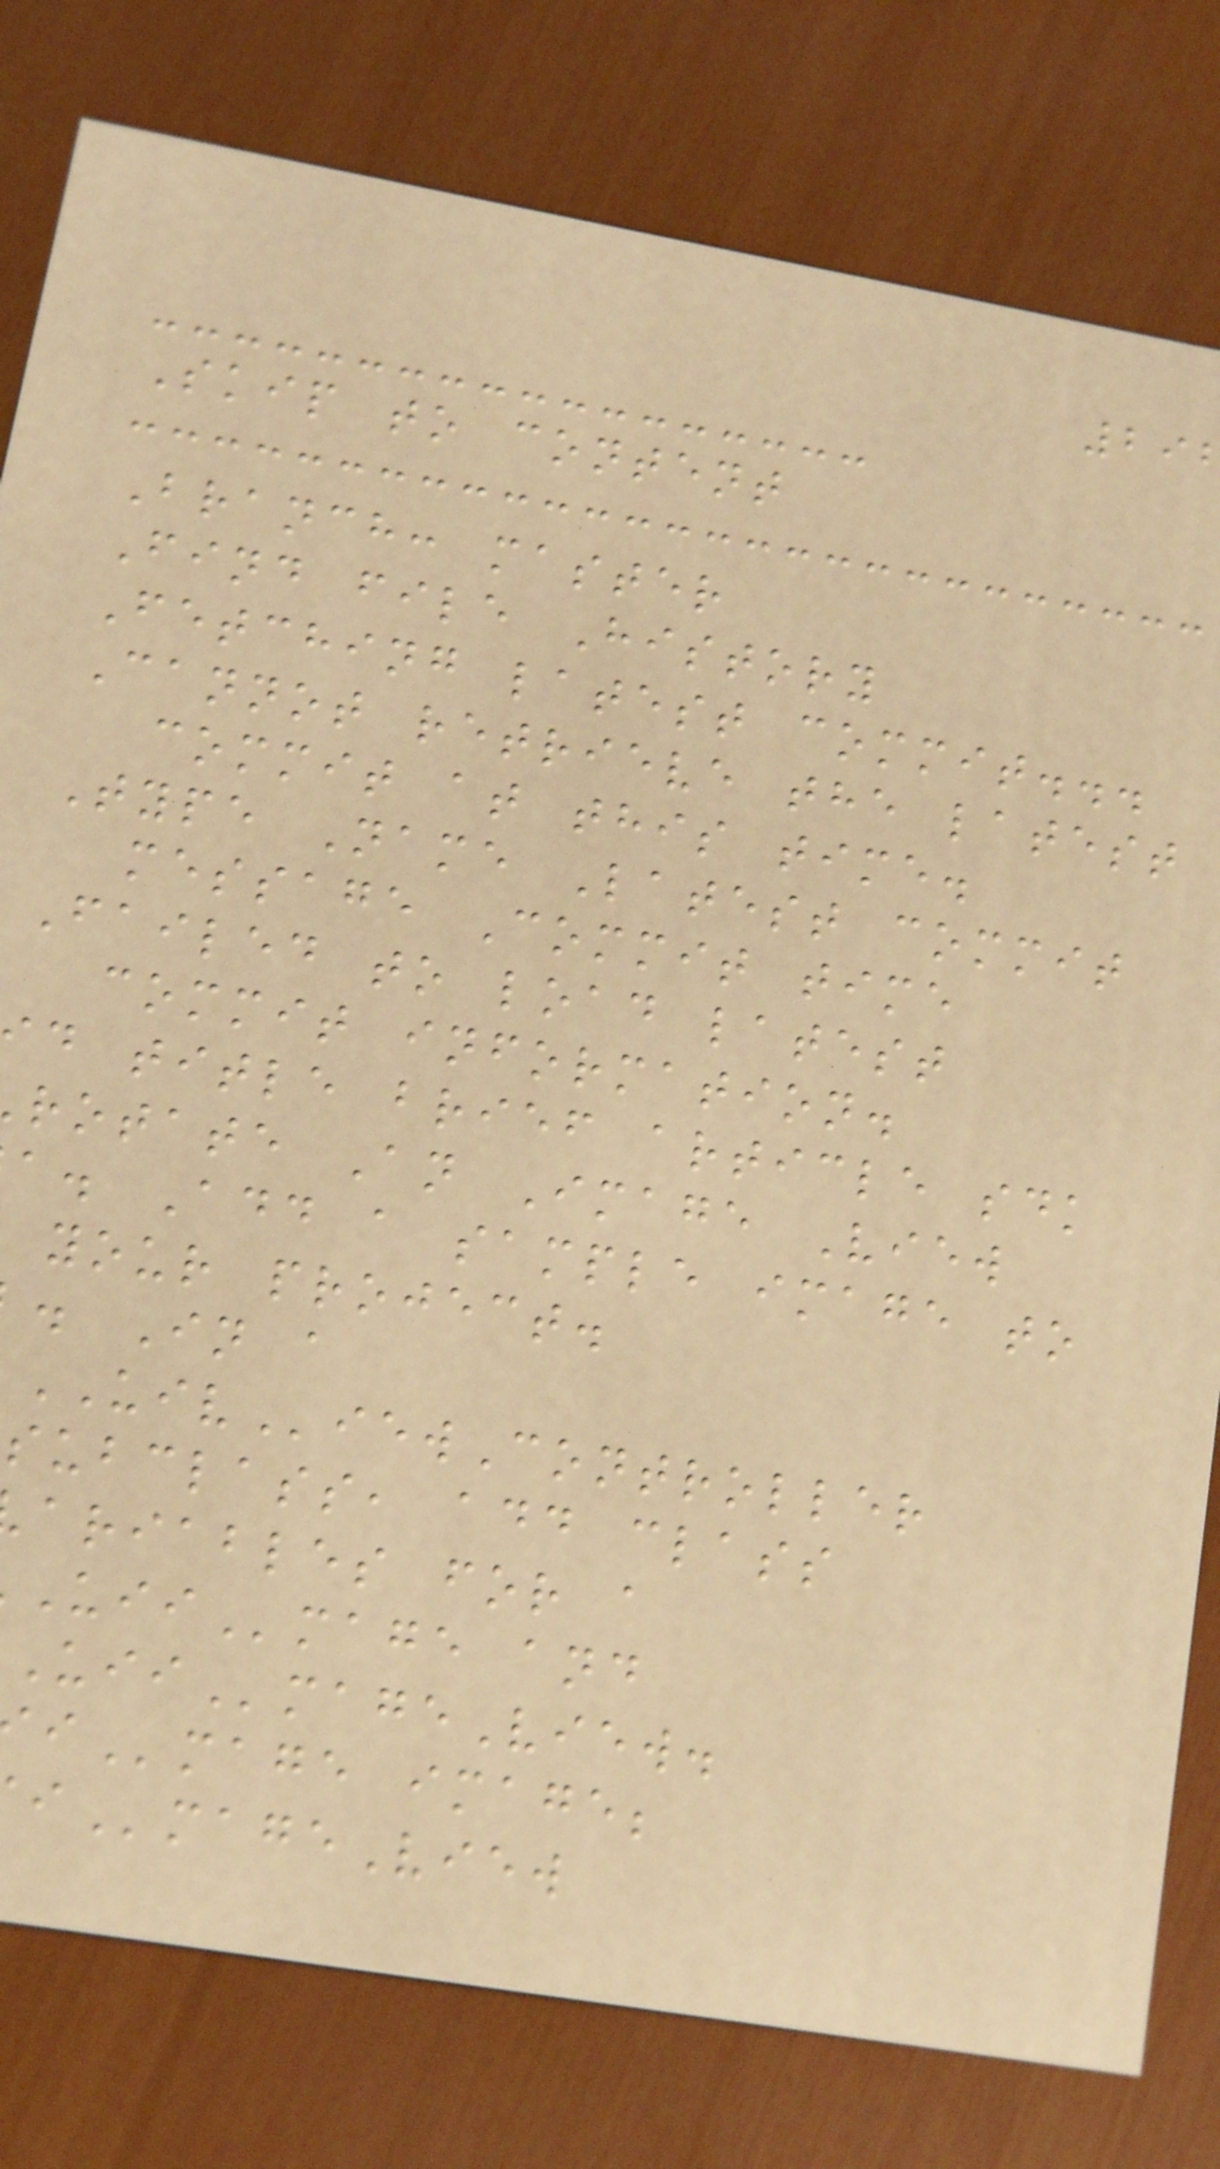Skip to content
Branch: master
Find file History
Fetching latest commit...
Cannot retrieve the latest
commit at this time.
Type Name Latest commit
message Commit time
Failed to load latest
commit information.
d title brief article sdk
rotate An Image View
a. Add a sample image to
your project.
. In a
UIViewController
subclass, add class
ariables for a
mage and
mageView.
mage image;
mageView
